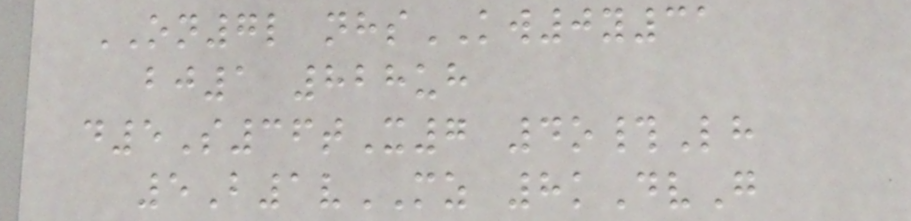ON7l nhsKW0y31
bj1 828uh
d5S36tX7 4o#Lh
5B1vMZ 8kDvG
